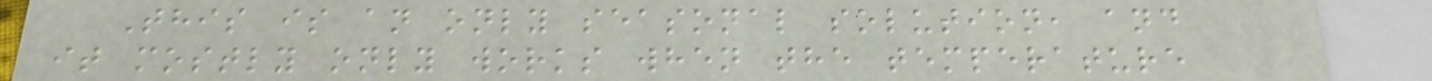This is an only seasonal solution, and
it mostly only works when the temperature
